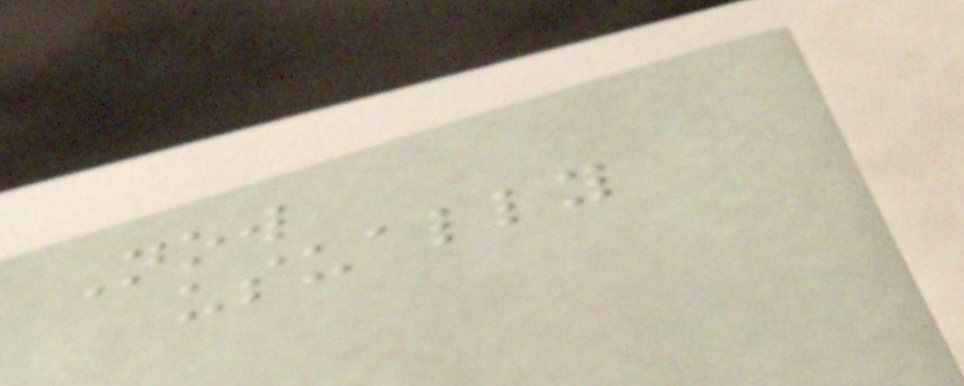Now
usually
